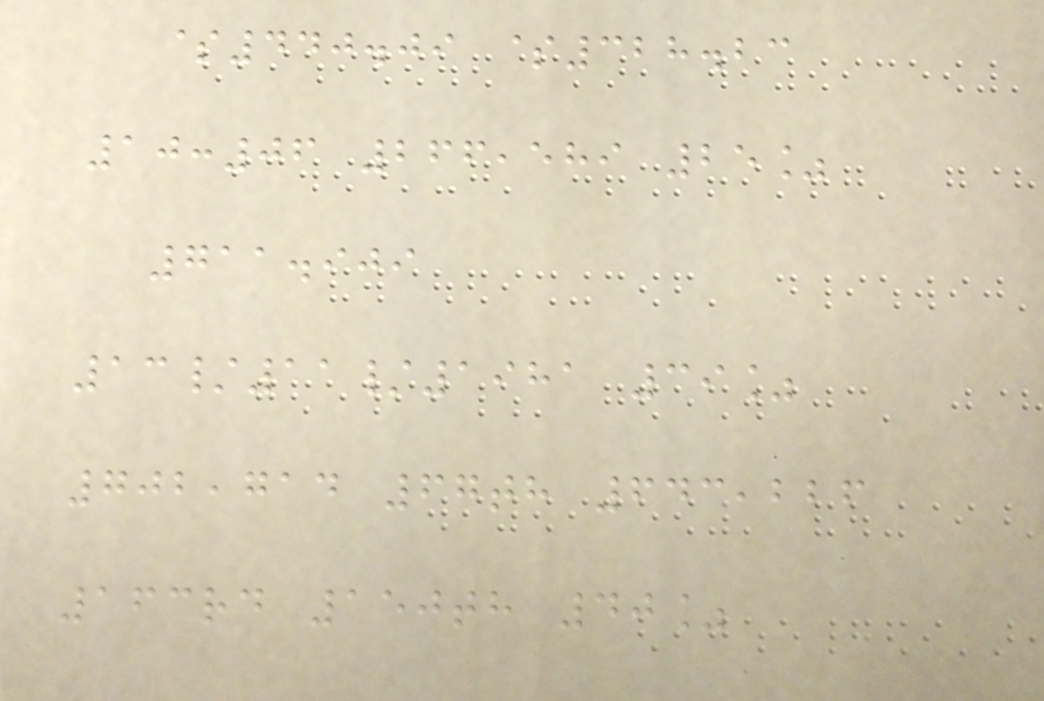$440.09 $328.23
10:06 266,589 25%
711.909
13/11/1981 39%
702,714 67th 643,226
163rd 150th 40%
